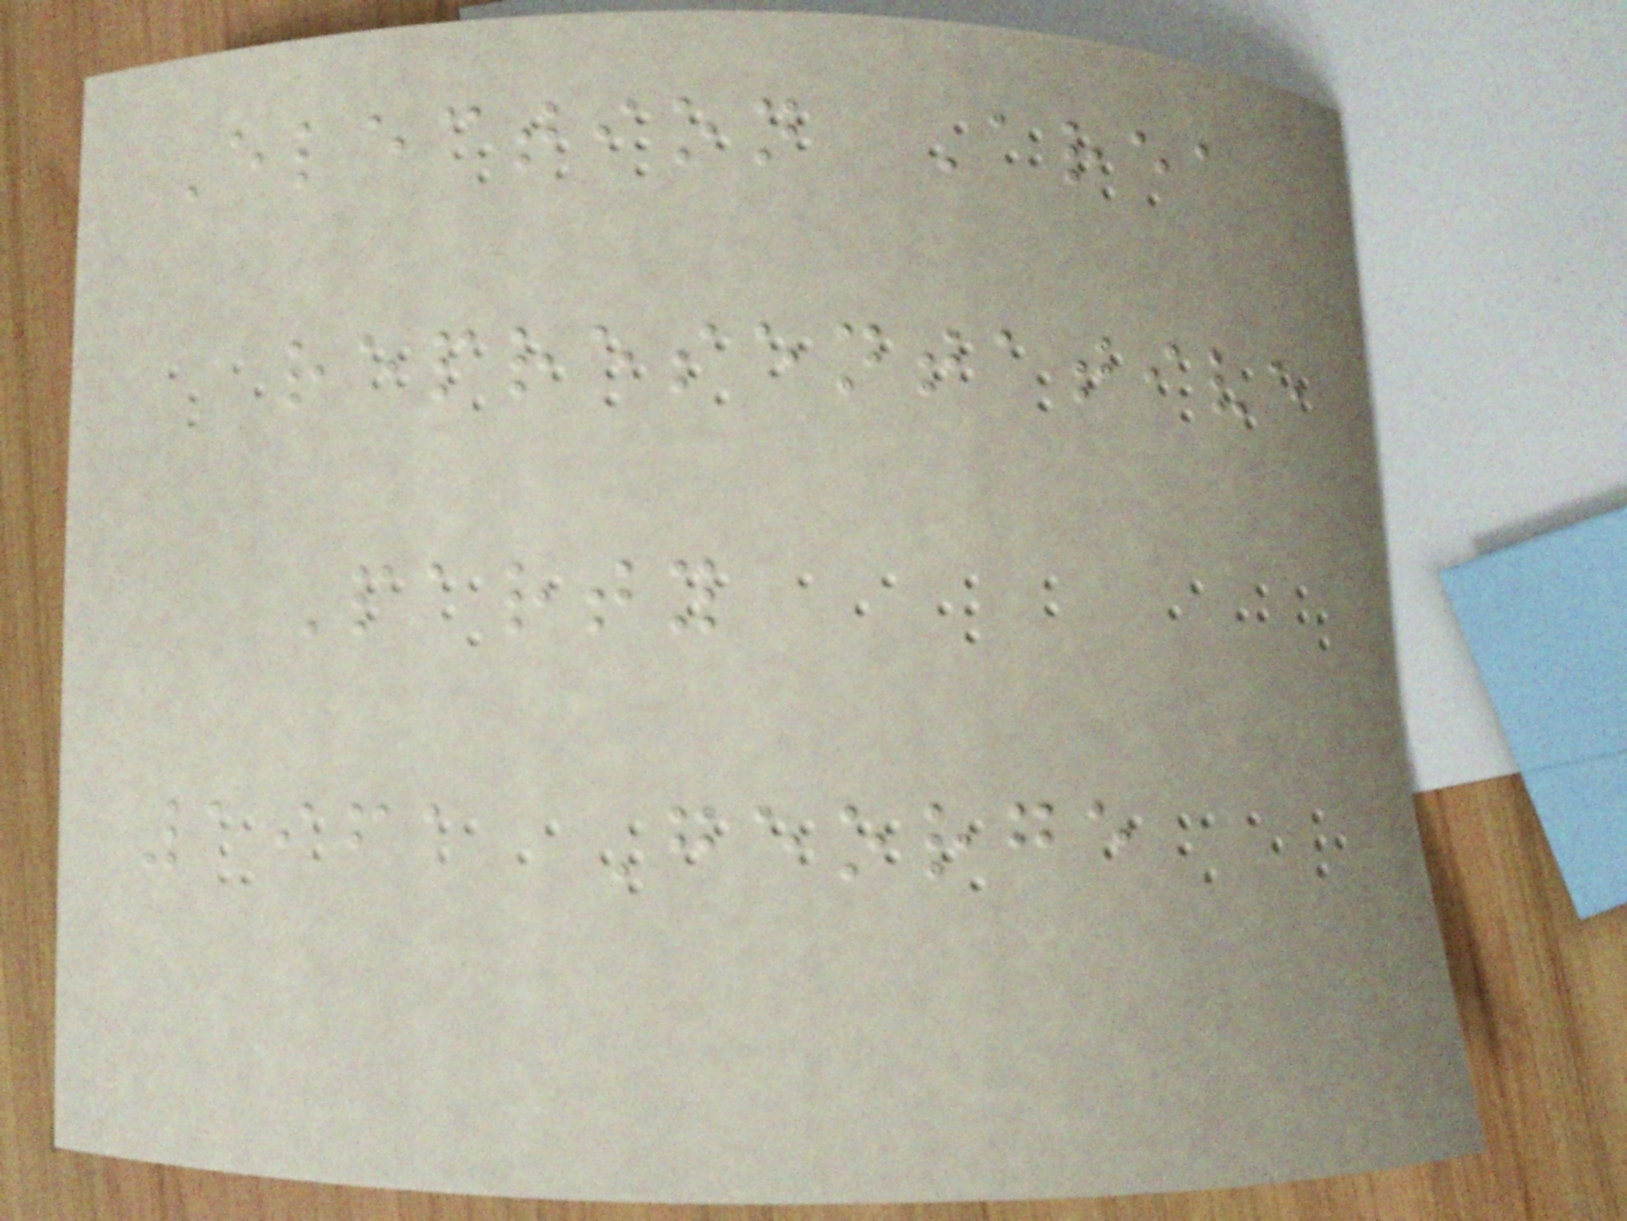Election Area
representative
Party
1961 George
